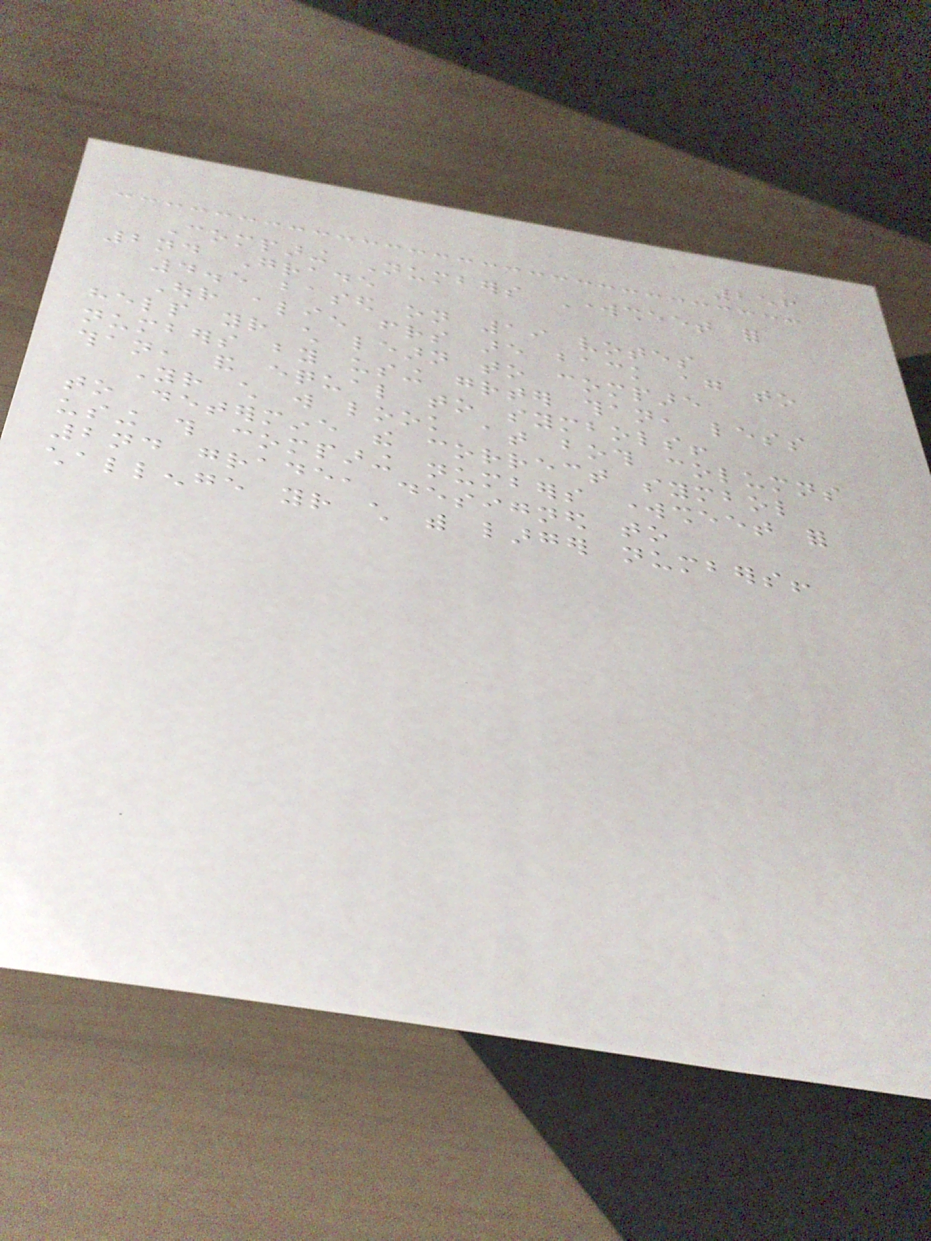256
Comparing Numbers Worksheet for
2nd Grade
4.5 based on 19 votes
Our alien friends are back again to
help your child learn to compare
numbers by using greater than, less
than, and equal to symbols!
Your child will look at both columns
to determine the correct symbol
using this comparing numbers worksheet for
2nd grade, designed to
challenge your child with larger numbers!
